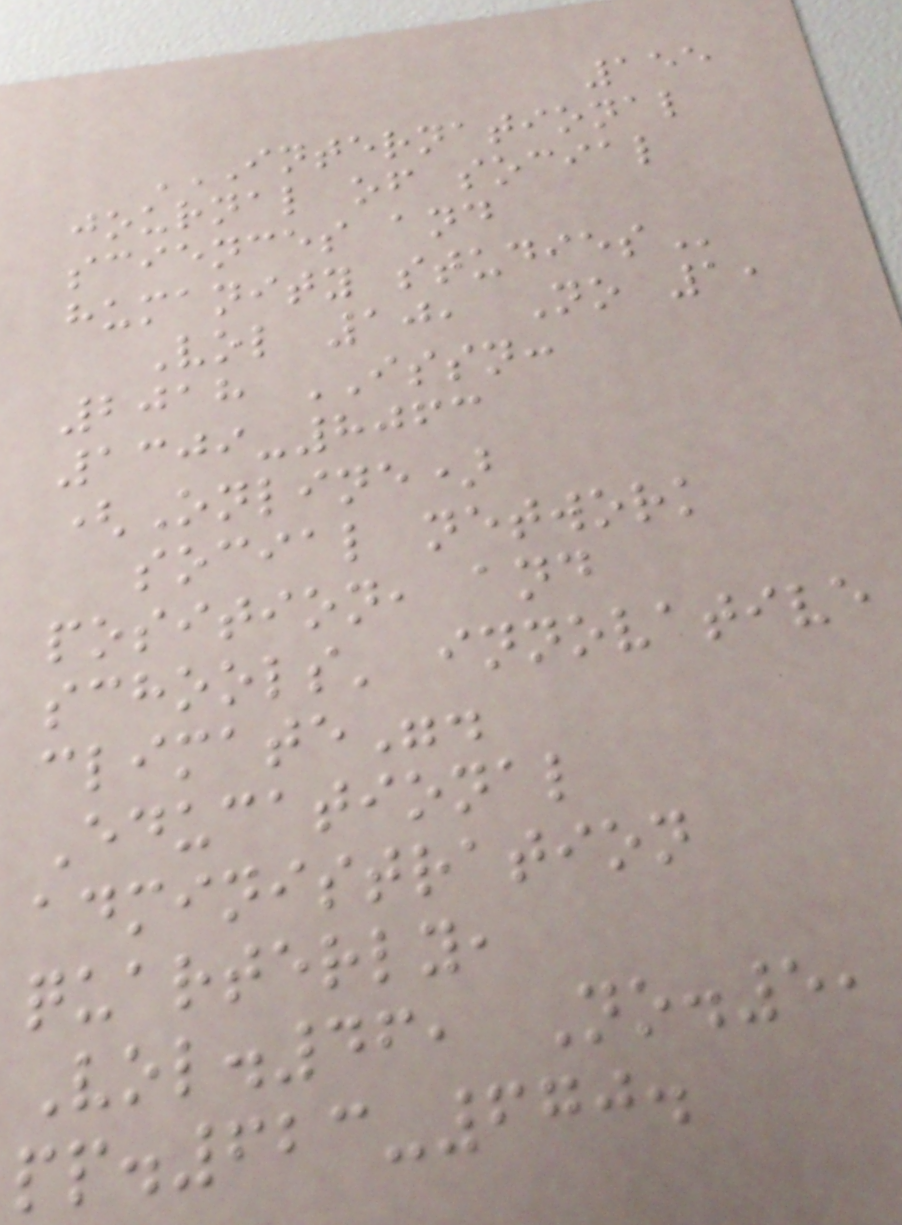155
INTERNATIONAL
JOURNAL OF SOCIAL
SCIENCES AND
HUMANITY STUDIES
Vol 10, No 1,
2018 ISSN:
1309-8063
(Online)
social network
position, and
schools' innovative
climate".
Educational
administration
quarterly,
Vol.46, No.5,
pp.623-670.
